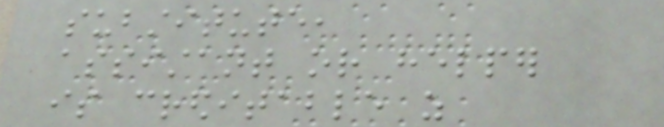substitute,
assistant or helper
is creditable as
